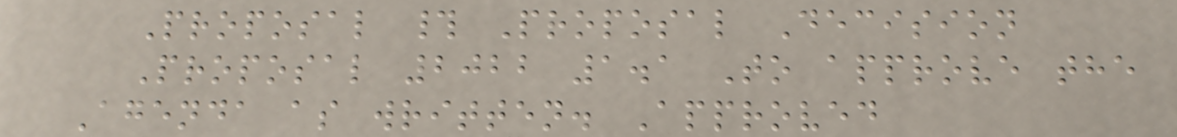Proposal # Proposal Decision
Proposal 2022 1.1 To approve the
Agenda as written. Approved
